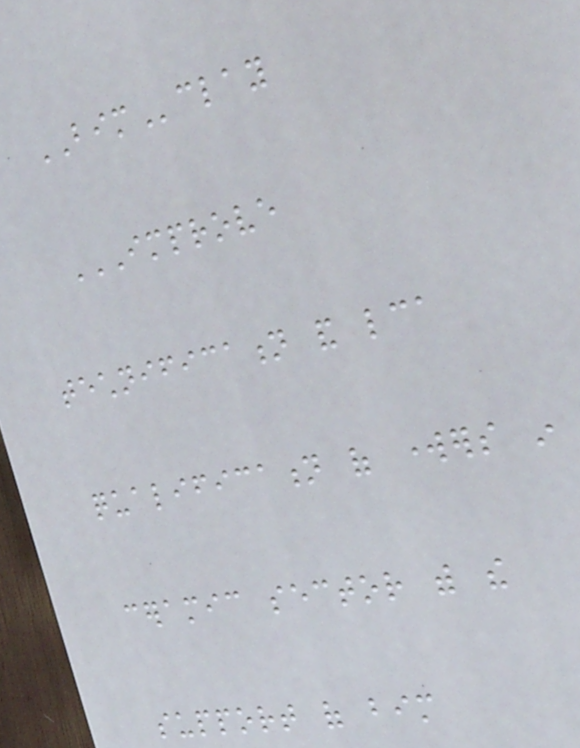BIMclay
IMPROVE
TECHNIFICATION AND LCA
QUALIFICATION OF WORKERS IN
CERAMIC SECTOR WITH THE
SUPPORT OF BIM
